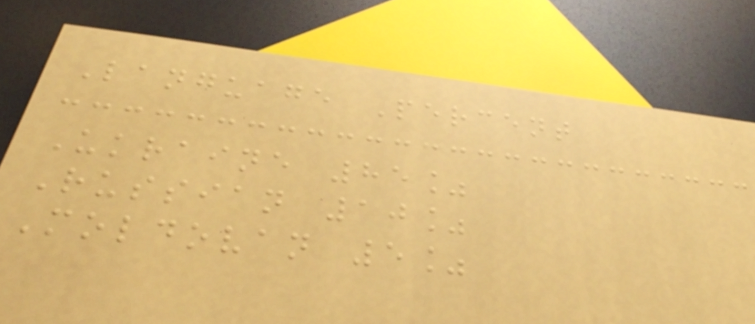Language Percent
Ukraine 85%
Russian 10%
Moldovan 5%
